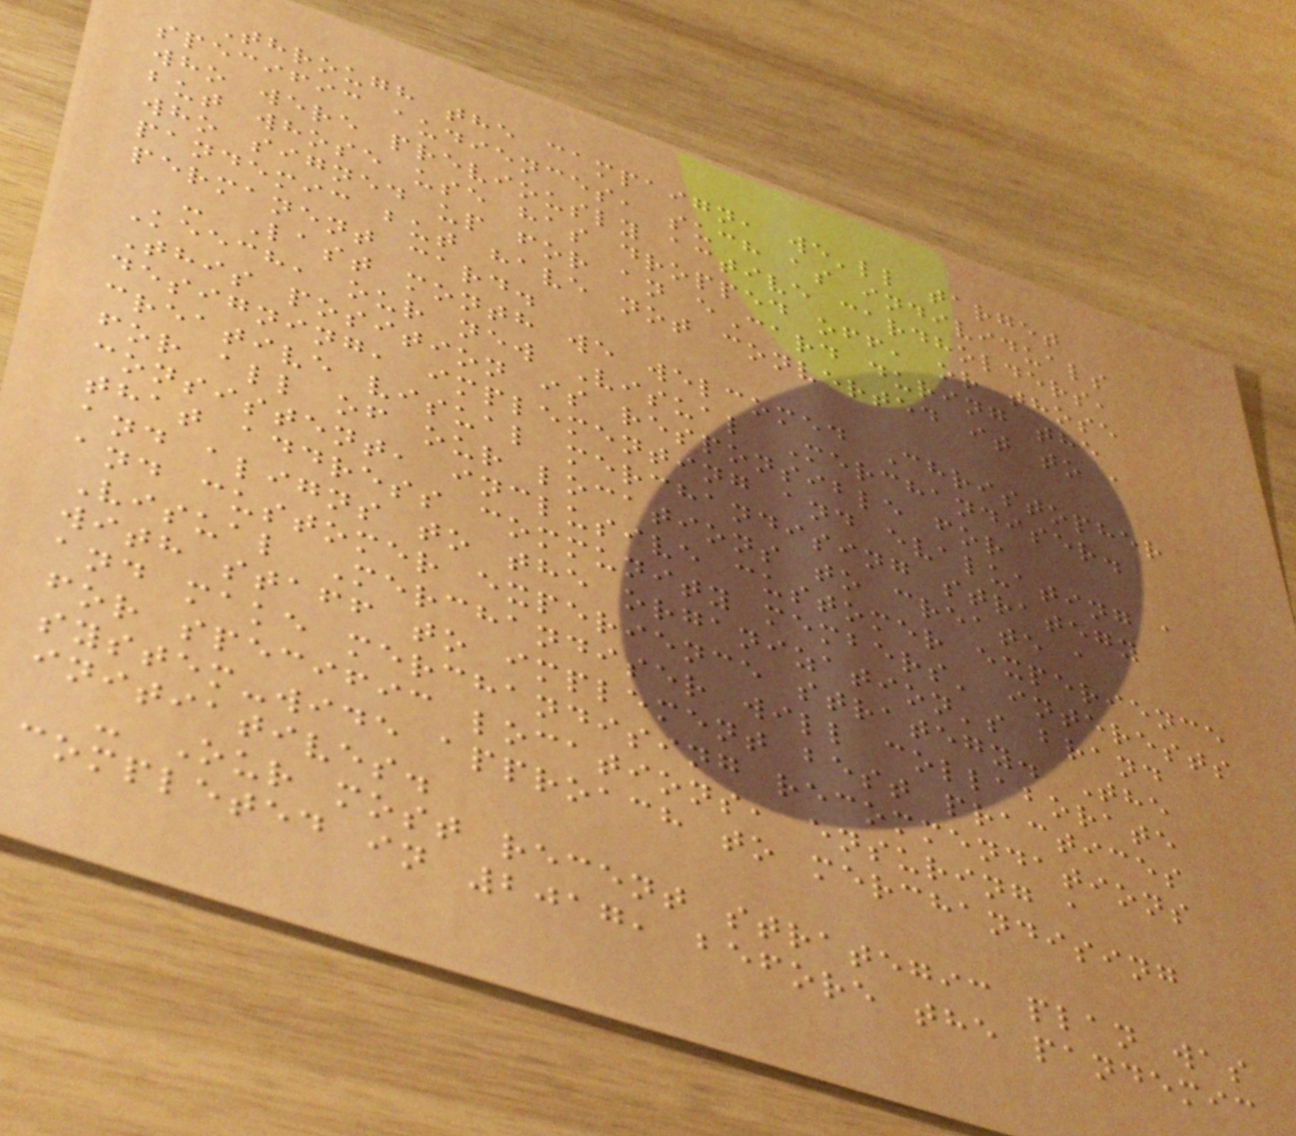Through the campaign, we'll target
specific audiences, such as individuals
who were previously active cardholders,
but whose use has dropped off, or those
who signed up for an eCard during the
pandemic but have not converted it to a
permanent card.
- Last month we welcomed Christopher
Keech, our new Visual Merchandiser.
This position is responsible for
designing, implementing and evaluating a
creative visual merchandising strategy
for all of our locations to create a
consistent, inclusive customer experience
that address community members' interests
and aligns to the organization's brand
and customer experience strategy. The
Visual Merchandiser will collaborate
with staff to implement best practices
and make merchandising recommendations
for specific locations, ensuring a
system-wide approach to merchandising
initiatives.
- Our most recent strategic plan was
completed in 2017, before the pandemic
